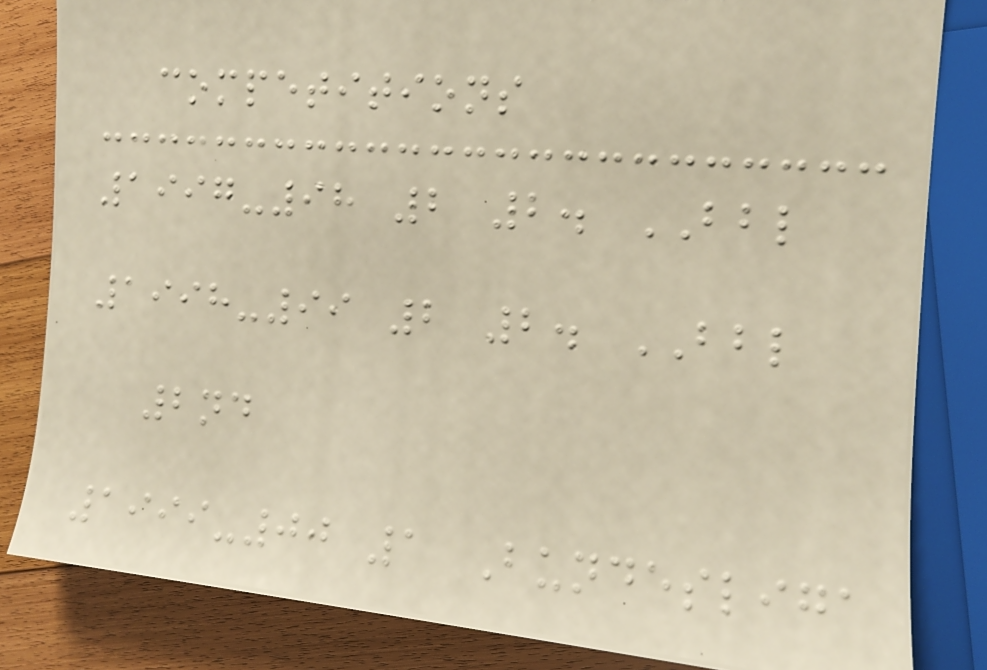competitions
1997-98 2 2. BBL
1998-99 2 2. BBL
2nd
1999-00 1 Bundesliga
